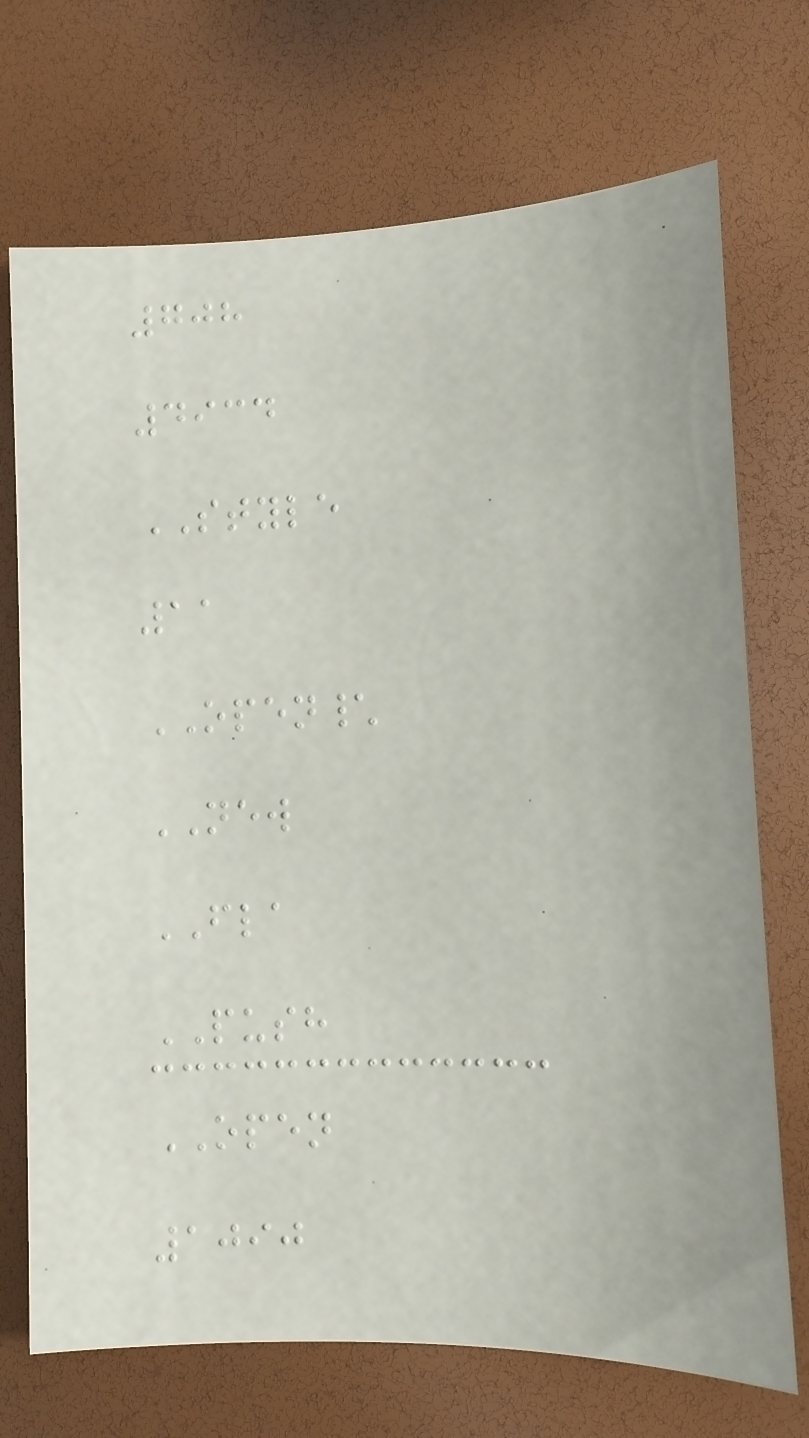708
4934
STYLE
11
OPEN\
NEW
FLA
PUSH
OPEN
1090
